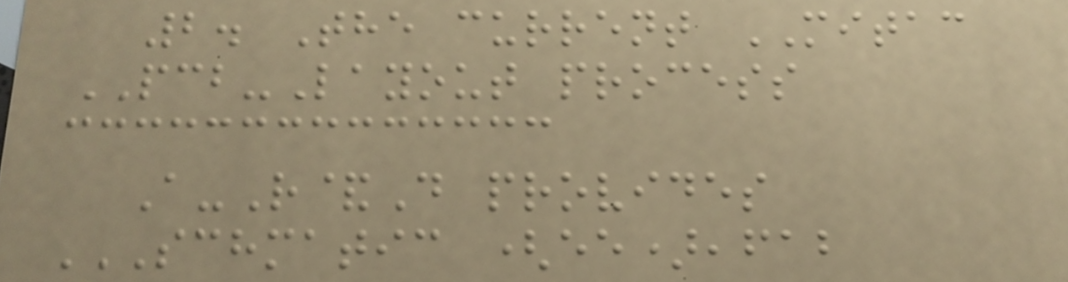2. The current MITAC
PCB-Layout process
A-R&D provides
SCHMATIC (EE),FAB
